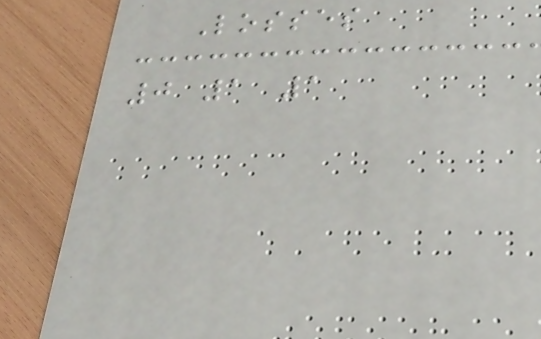Losses
0 1 1
